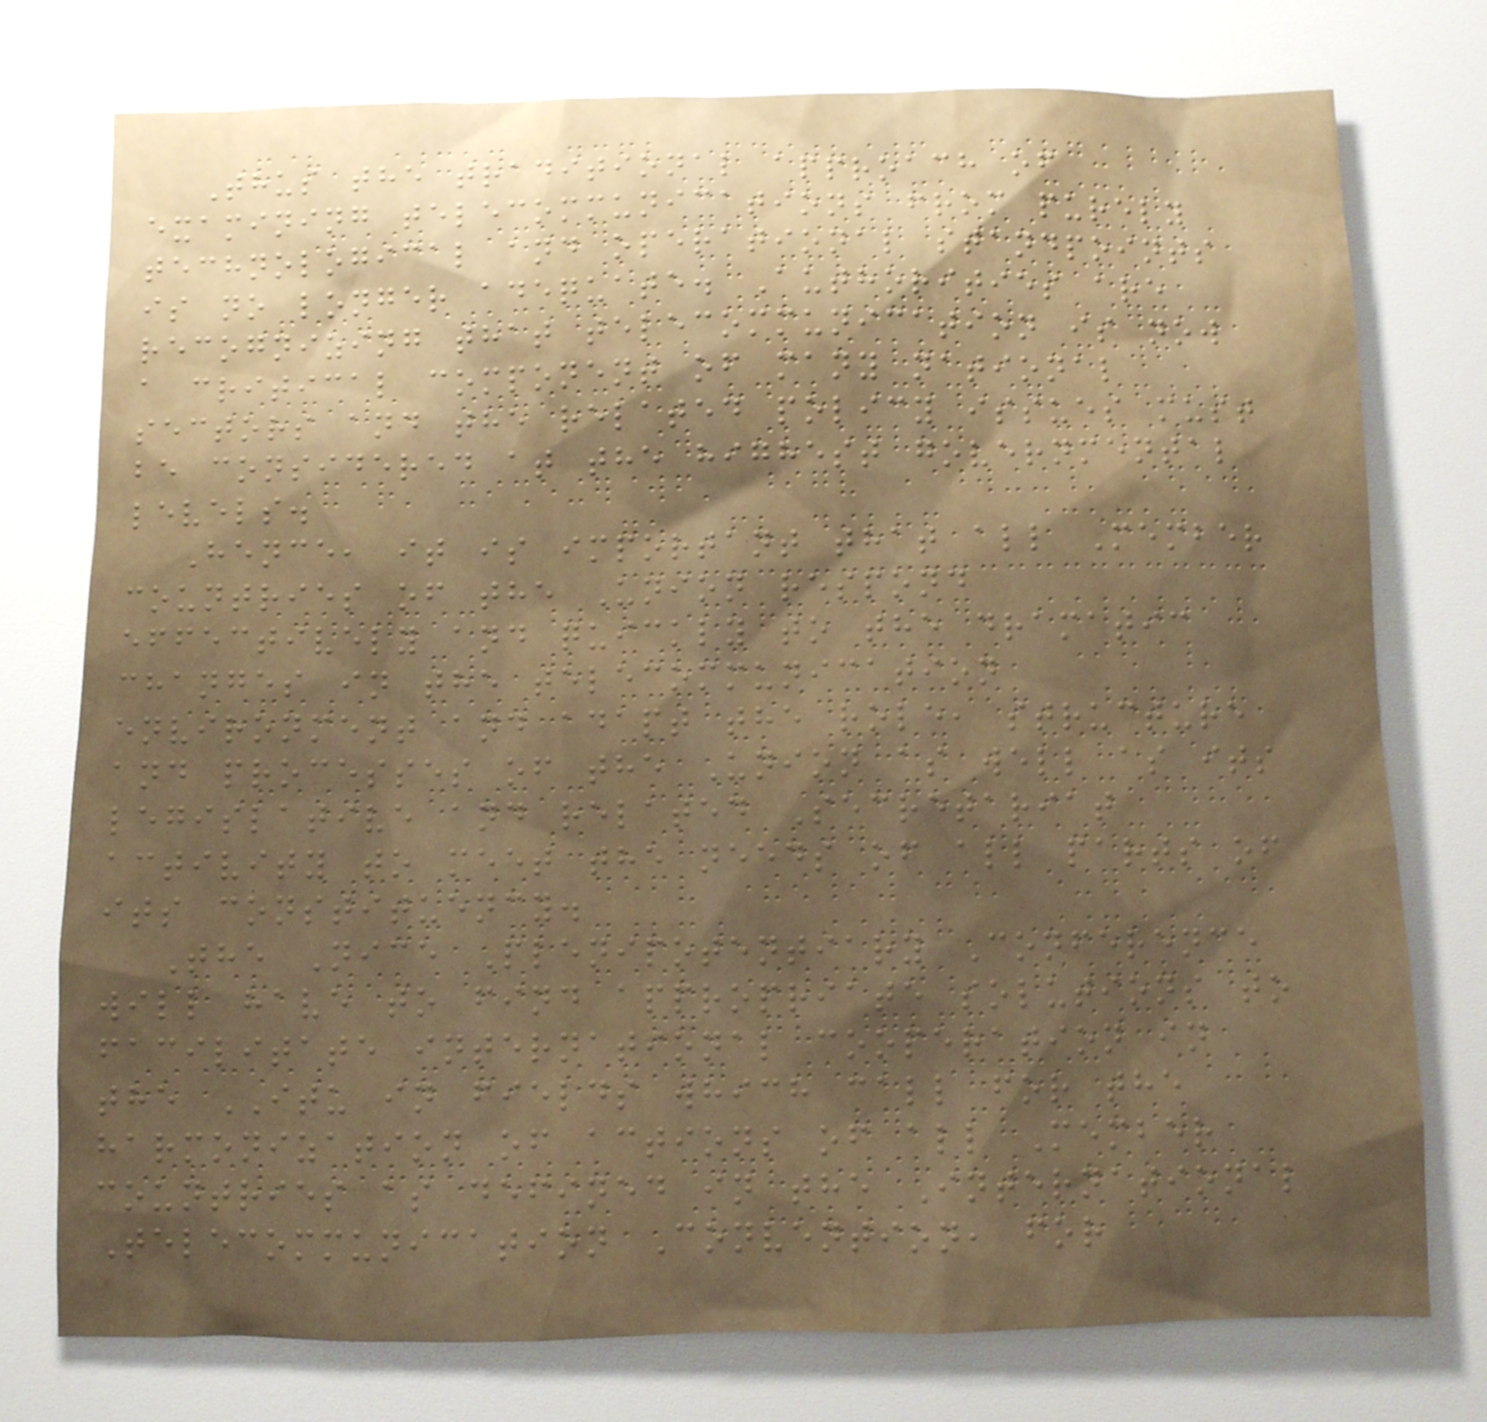Thus the traditional approach of
examining telecommunications from purely
technological and operational standpoints
is no longer adequate. Authorities are
recognizing that telecommunication is now
a critical component of many national
sectors and the related policy issues must
be considered at the highest governmental
levels.
Hence, it is important that all Member
countries of the Union respond
effectively and quickly to the dramatic
changes in the telecommunication
environment and adapt the role, structure
and processes of the Union as well as its
legislative and related Secretariat
activity to meet the needs of all parts of
its constituency.
The Nice Plenipotentiary Conference
will have to find appropriate solutions to
facilitate international cooperation in
the ITU in fields which call for the
harmonization of actions of all Member
countries as defined in the International
Telecommunication Convention, for
